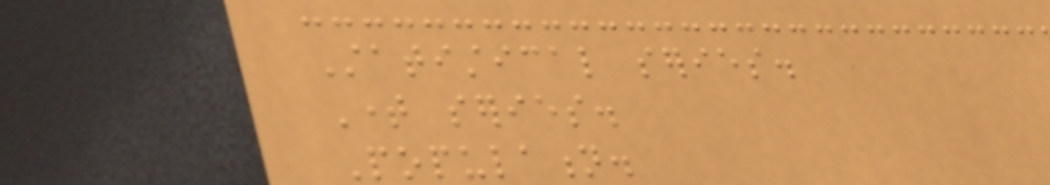Statistical series.
Time series.
Population.
